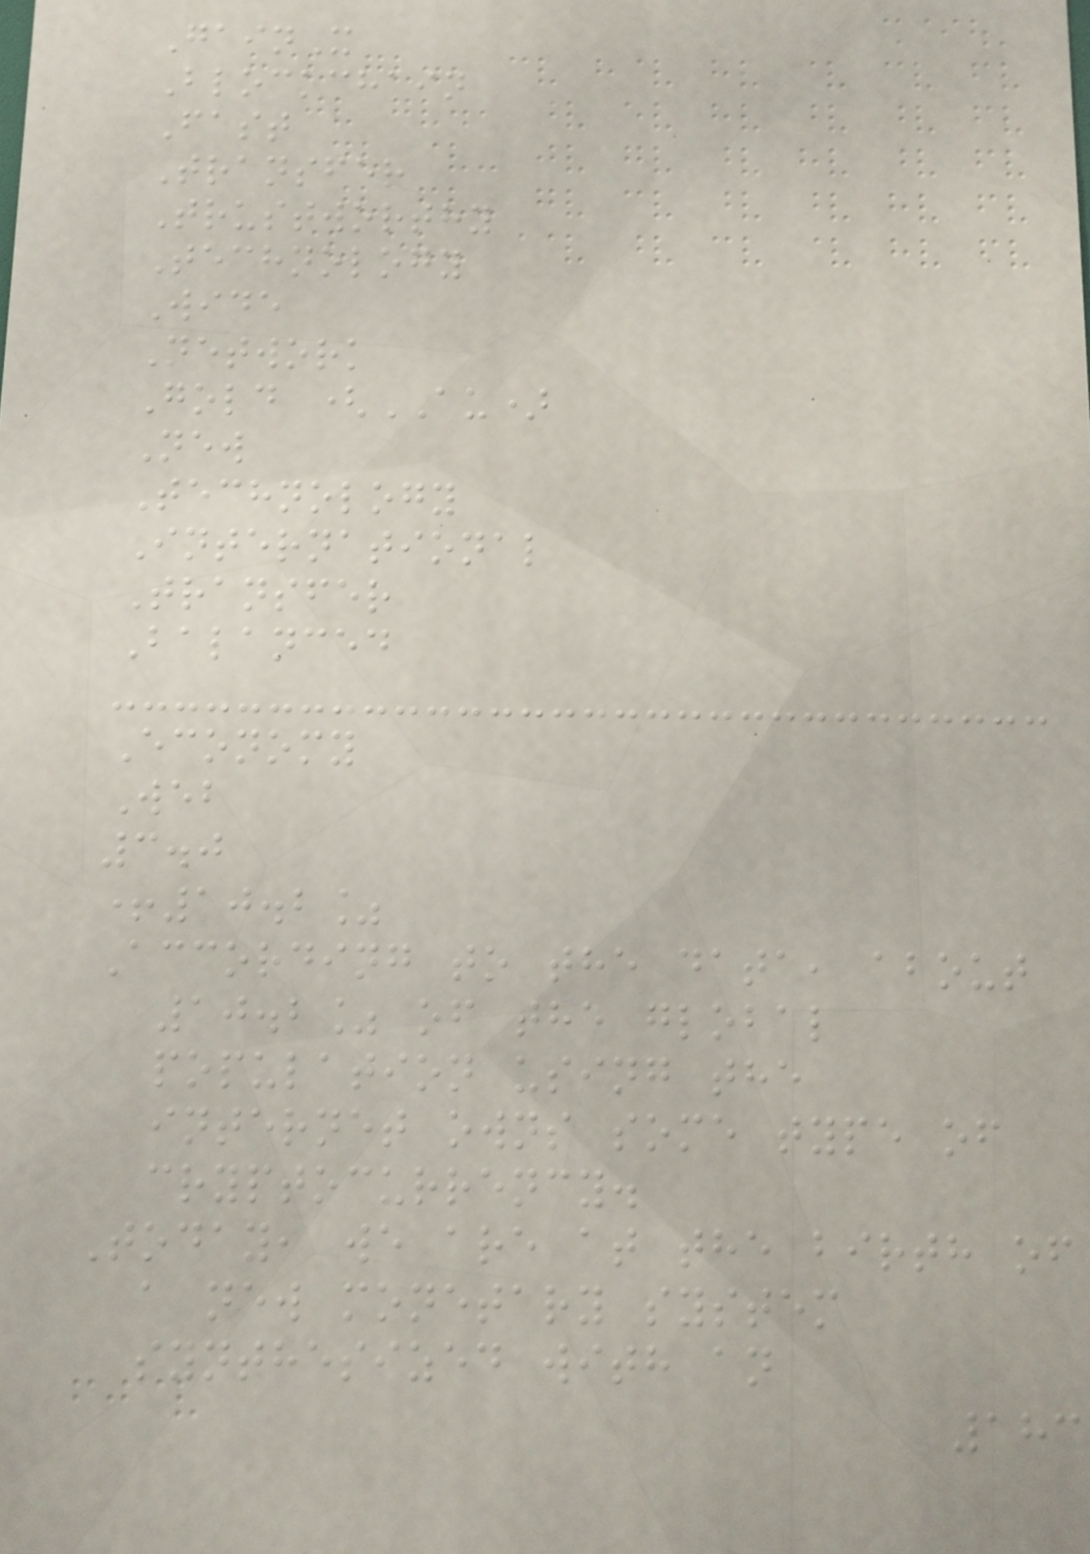GainX
Blockchain
Fast
Transfer
Trustworthy
Technology
Wide
Network
Gold (AU)
New
Technology
International
Transfer
Balanced
Economy
Web
3.0
+10.2%
According to the data, about
10.2% of the global
population using the
internet owns some type of
cryptocurrency.
Today, we are at the birth of
a new monetary system
synthesized with an
183
